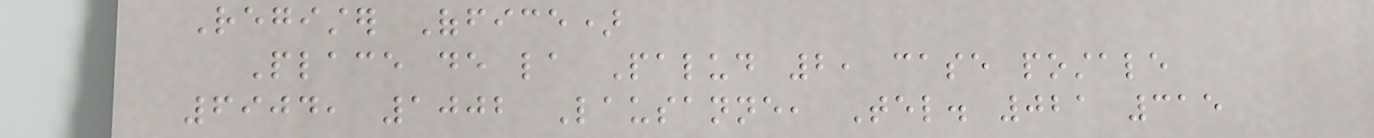Register Office)
Place de la Palud 2, case postale
6904, 1002 Lausanne, Tel. 021 315
